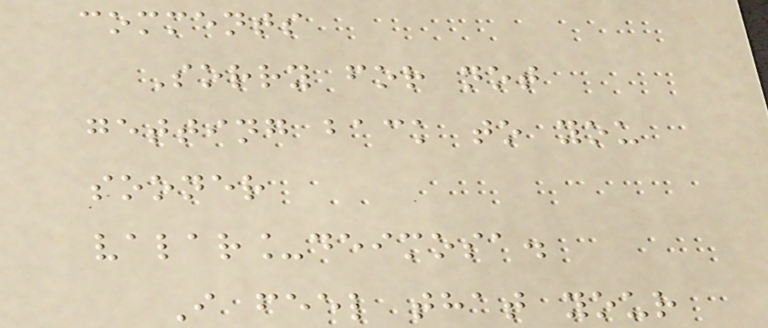comments
Sorry for not
getting back to you
sooner
valar_deimosa.
I feel that your
